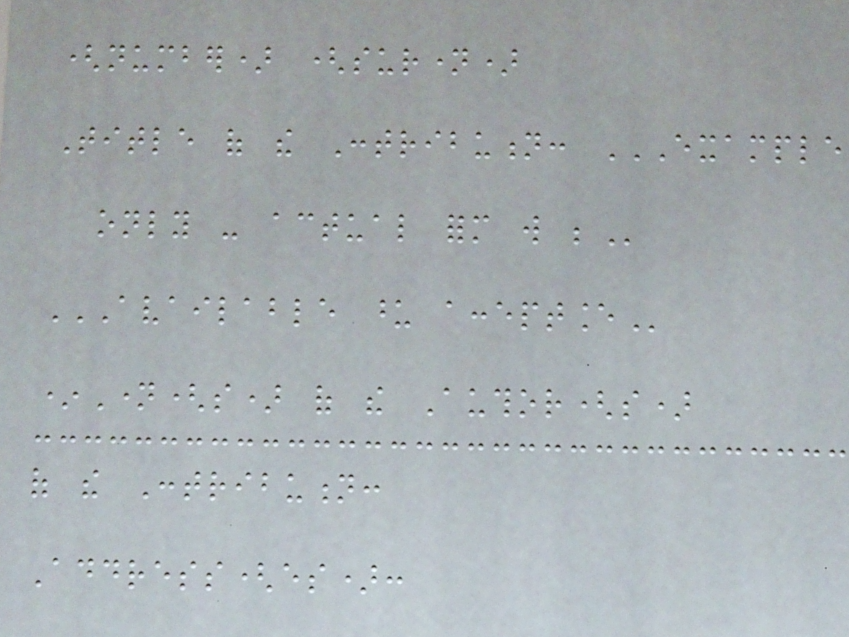(number) (surname)
Title of the Contribution: EXAMPLE
ONLY - ACTUAL FORM WILL BE
AVAILABLE UPON ACCEPTANCE
*Name(s) of the Author(s)
of the Contribution:
Address(es):
